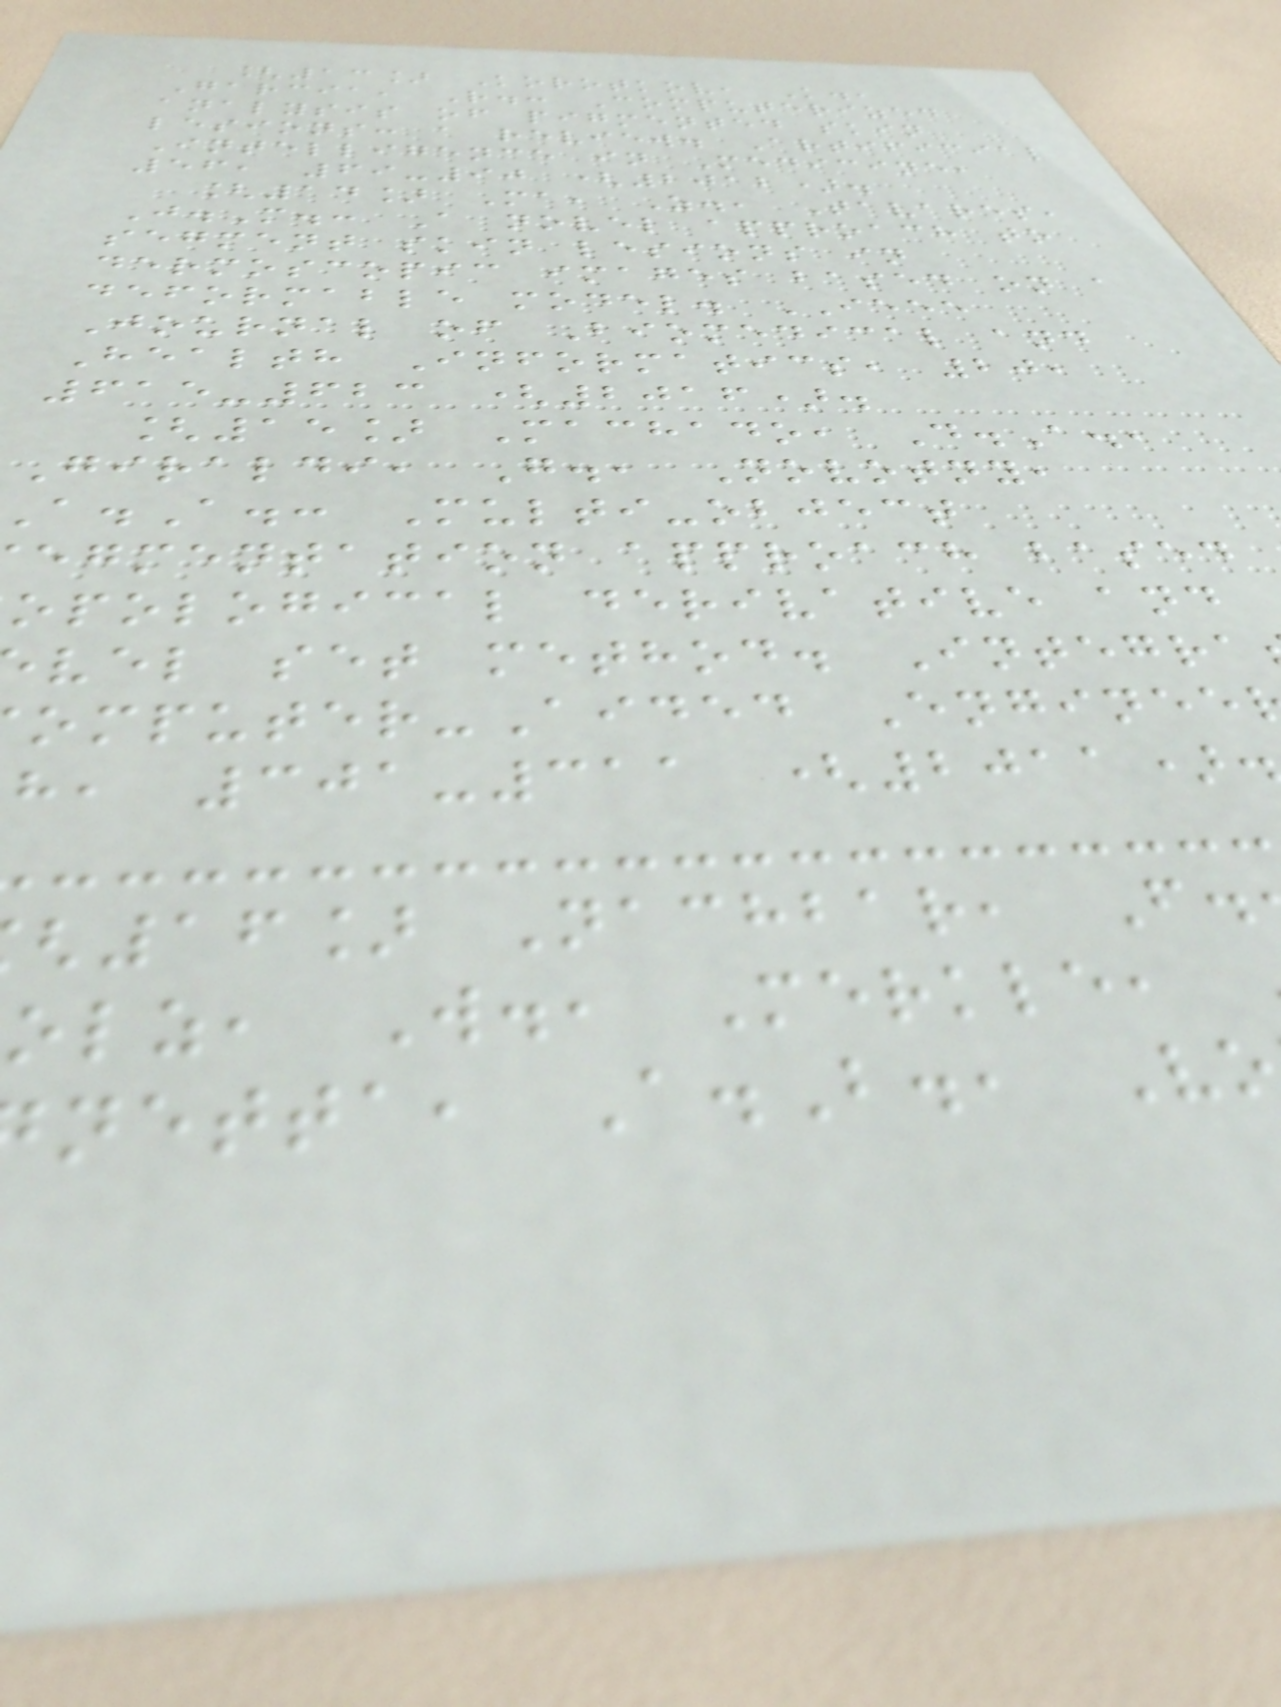[13] Korotkov, K.,
Garcia, R.: Computerized
analysis of pigmented skin
lesions: a review. Artificial
Intelligence in Medicine,
56, 69-90 (2012).
[14] Ma, Z., Tavares,
J.M.: A novel approach to
segment skin lesions in
dermoscopic images based on a
deformable model. IEEE
Journal of Biomedical and
Health Informatics, 20,
615-623 (2016).
[15] Machado, D.A.,
Giraldi, G., Novotny,
.A.: Multi-object
egmentation approach based
opological derivative and
vel set method. Integra
omputer-Aided Enginee
h, 301-311 (2011)
16] Nachbar, F.
olz, W., Merkle,
netta, A.B., Vo
